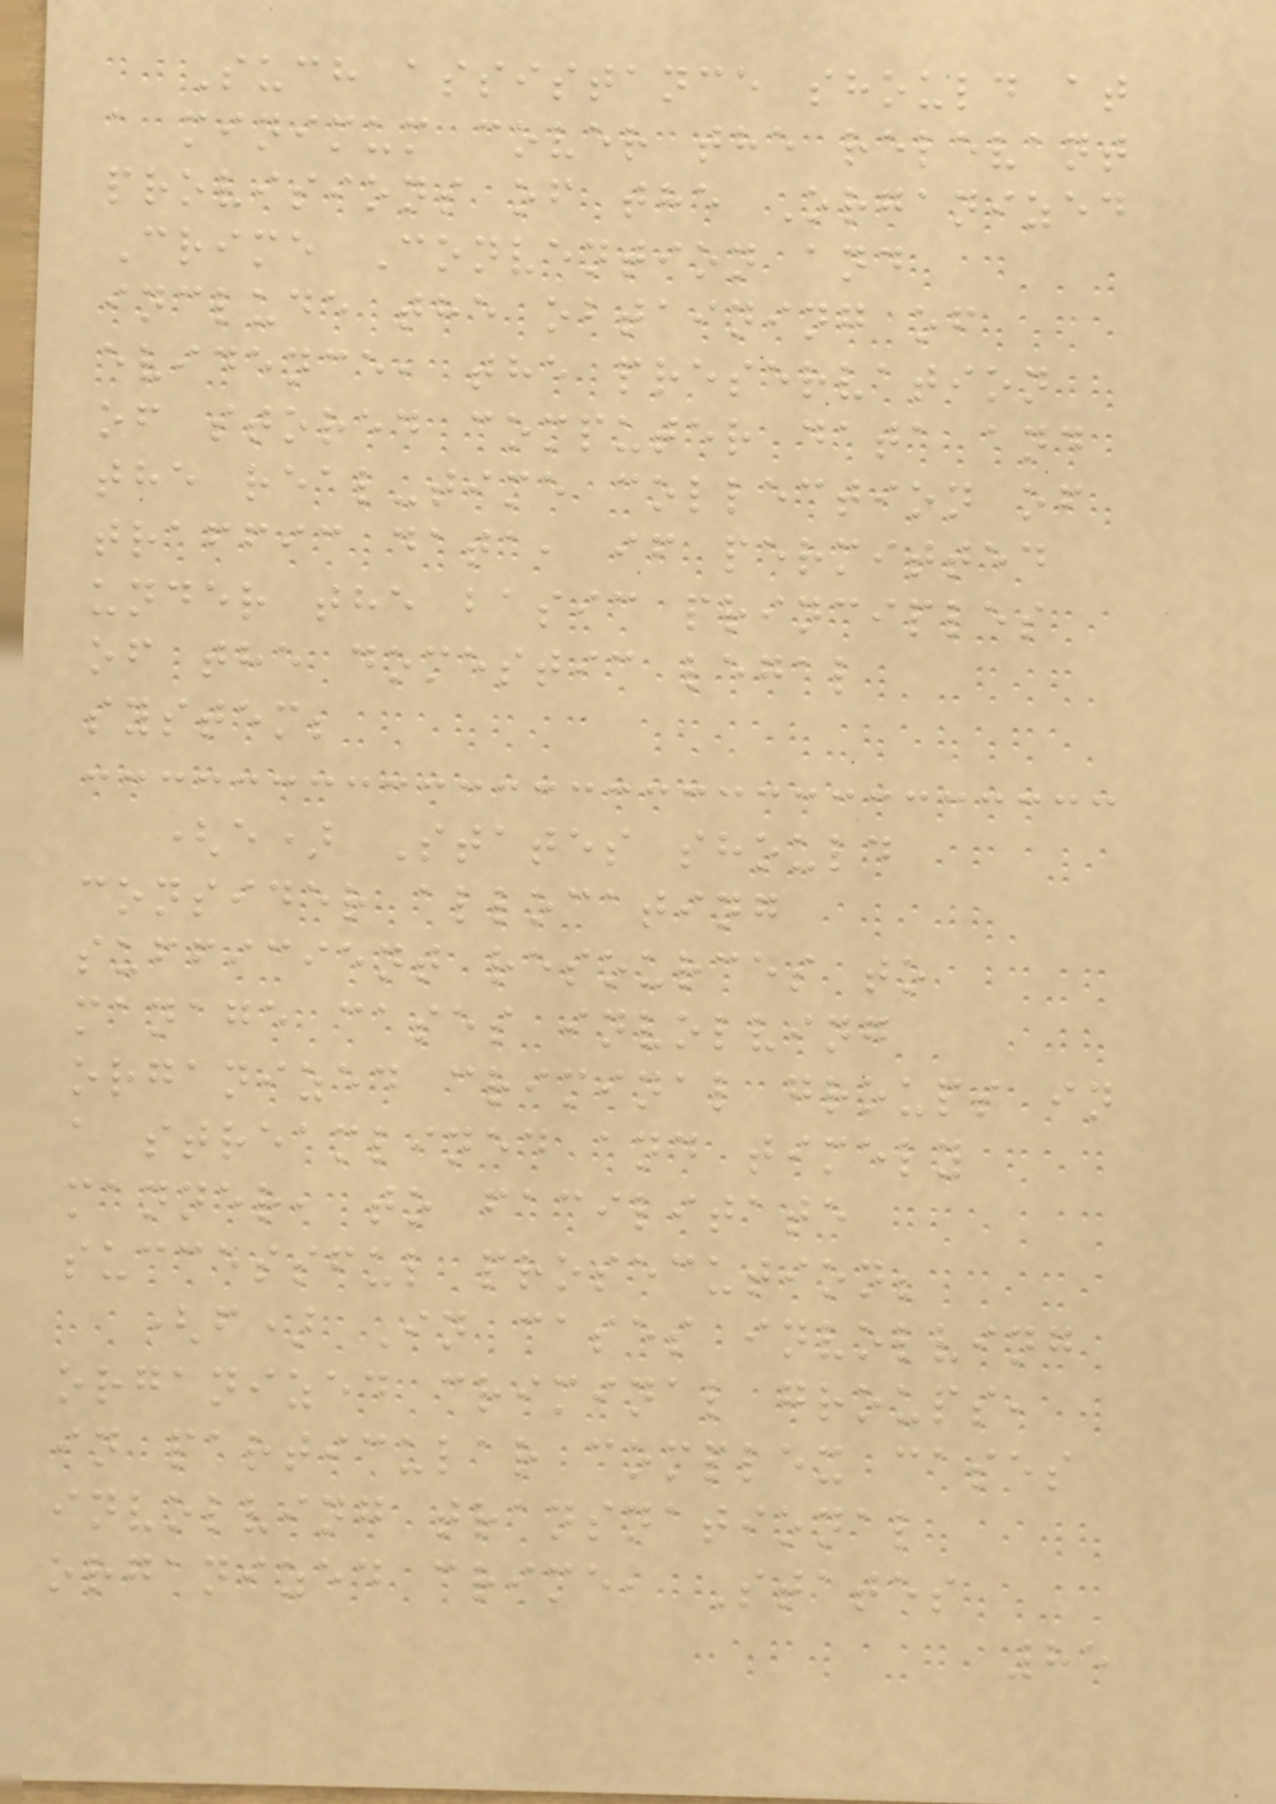Such assistance should at
a minimum cover the relevant
provisions of the Organized
Crime Convention and
include the obtaining of
evidence, the preservation
of stored computer data and
the real-time collection of
traffic data, if permitted
under the basic principles
of the domestic legal
system;
(e) States should
consider allocating
sufficient resources to
manage cases involving
organized criminal groups in
a streamlined and timely
manner, to facilitate
successful prosecution;
(f) In cases involving
organized criminal groups,
in particular complex cases
involving transnational
organized crime, States
85
